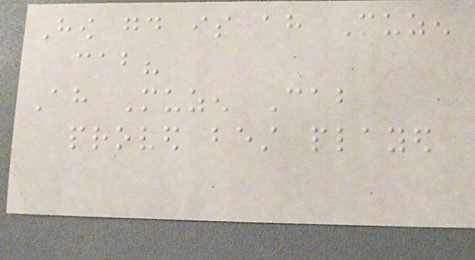How good is ah Muzen
cab?
Ah Muzen Cab
proved best played
